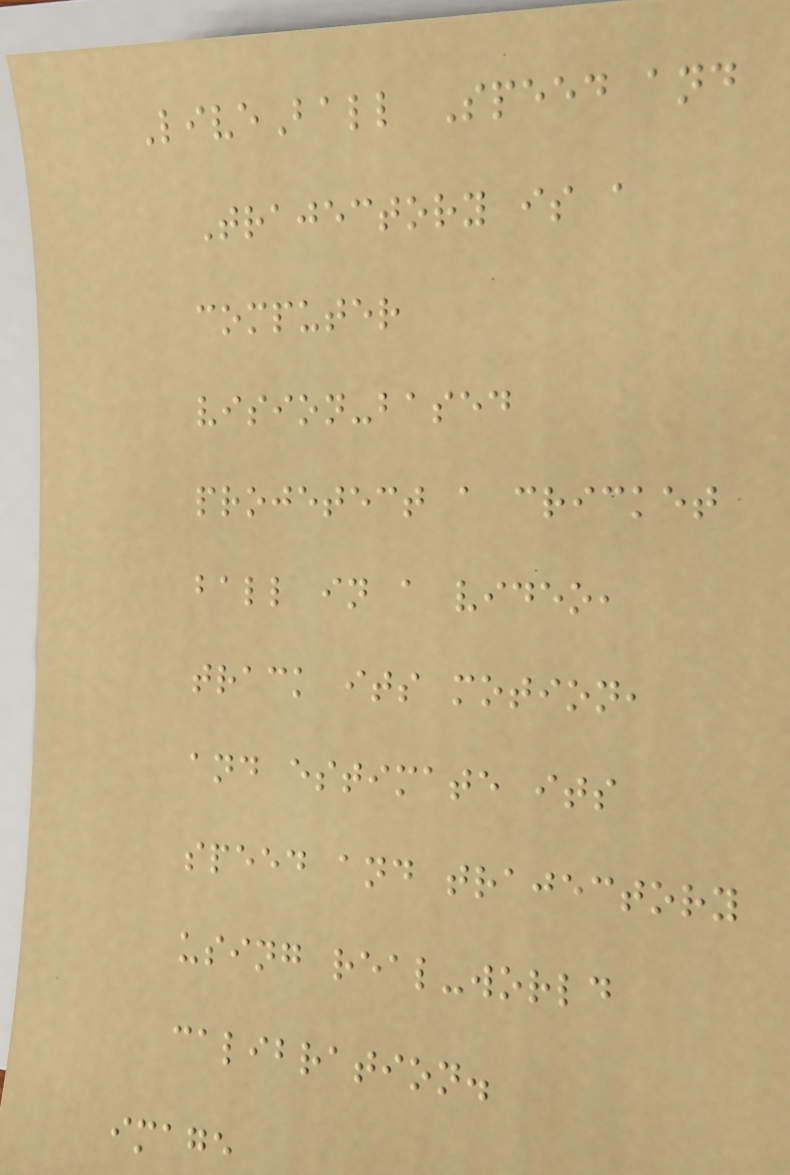LiveBall Speed and
Trajectory is a
computer
vision-based
projetect a cricket
ball in a video,
track its motion,
and estimate its
speed and trajectory
using real-world
calibration.
image
